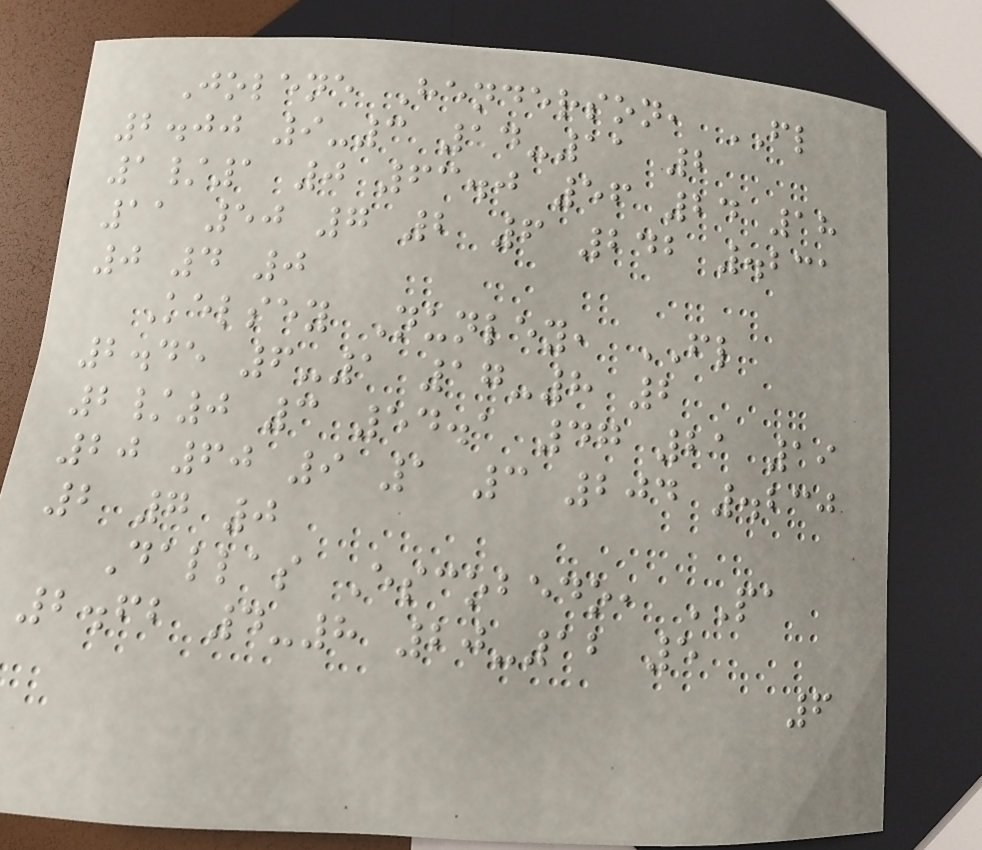Jolene Henderson, FL
2.00 9-3 14-11 2
1/1 0 63.0 56 24 18
11 50 7 2 6 242 .231
0 4 0
Kelsey Nunley, FL
2.45 6-1 17-8 2
2/0 3 54.1 47 21 19
20 60 9 1 3 204 .230
2 7 0
Dallas Escobedo, PA
2.62 4-8 20-12 5
6
